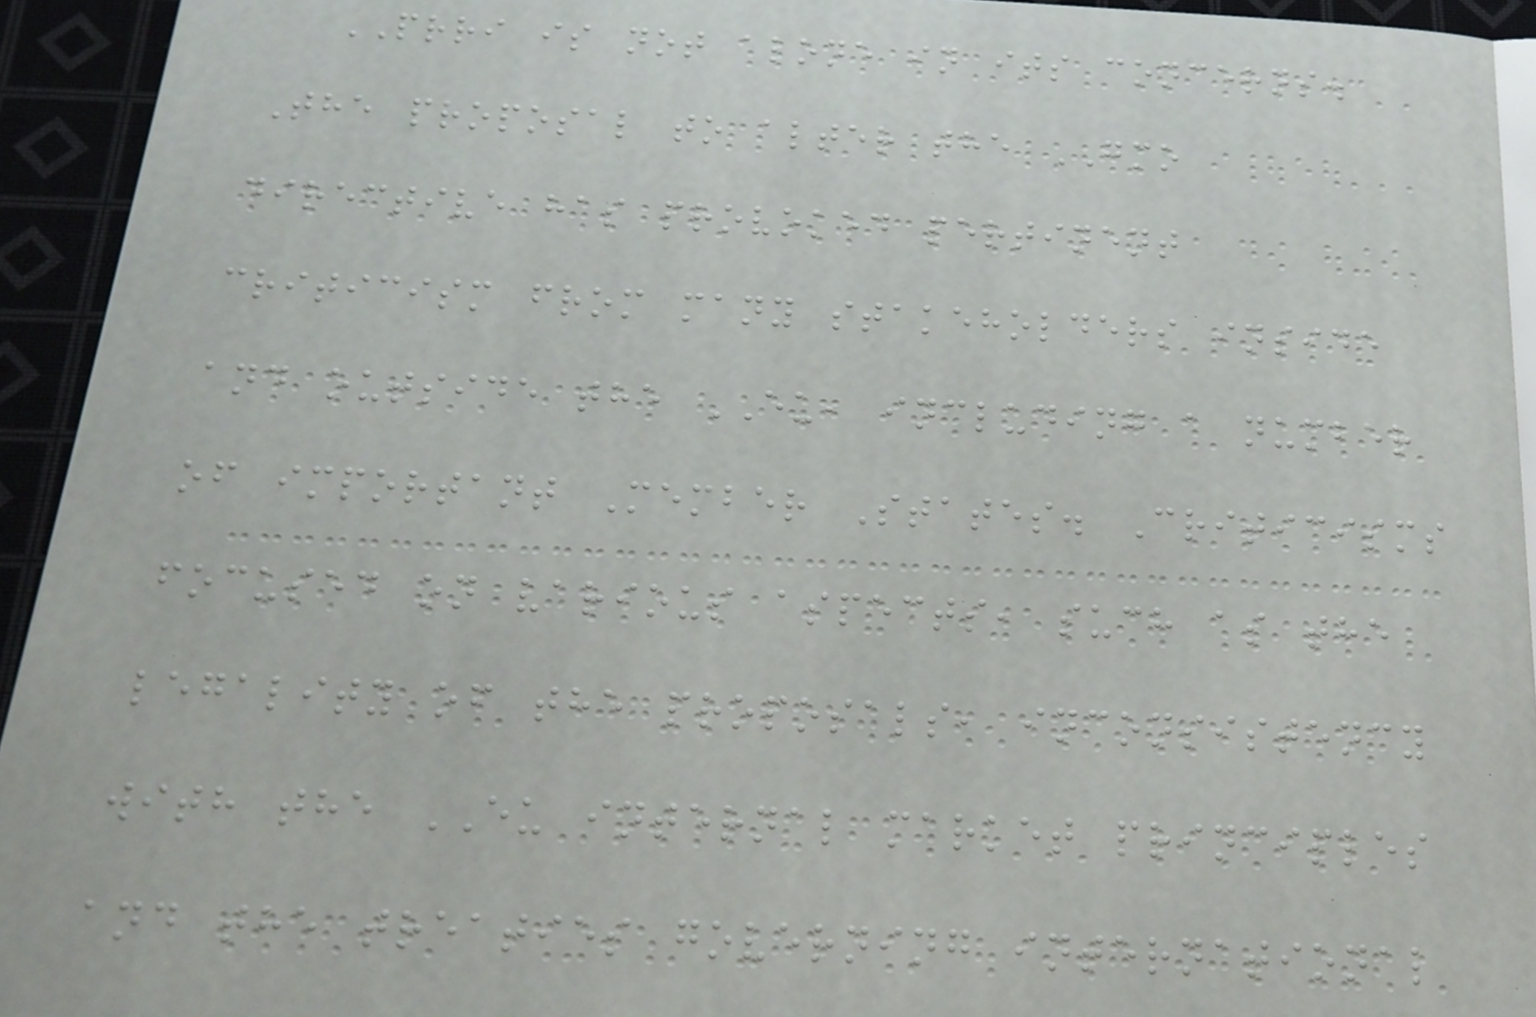PRRI is not alone in its concerns.
The proposal to alter the GMO
directive has provoked pertinent
criticism from many stakeholders inside
and outside the EU, including a number
of important Member States. Criticisms
focused on various aspects, such as the
legality of the proposals, inconsistency
with the EU internal market principles
and the treaties governing international
